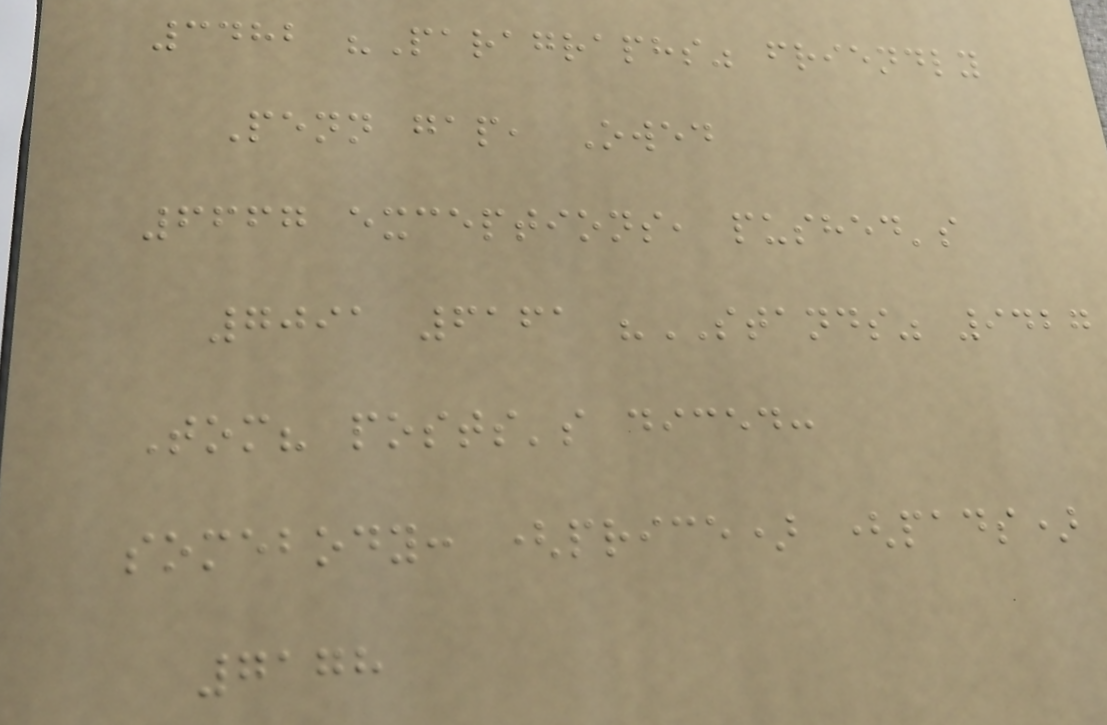3482 "Paragraphs" friendly
Penn gap, Owed
6667 exceptions, pushed's
7091 6161 "STANDS" 9427
Tom? posts's diced:
somebody: (price) (pads)
7178
